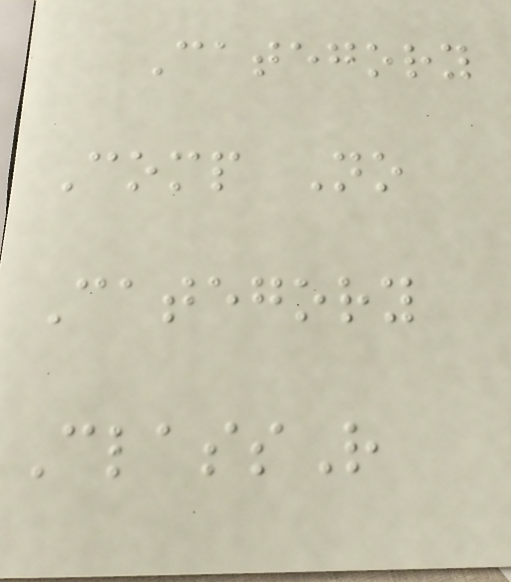Category
Comp No
Category
ClassR
